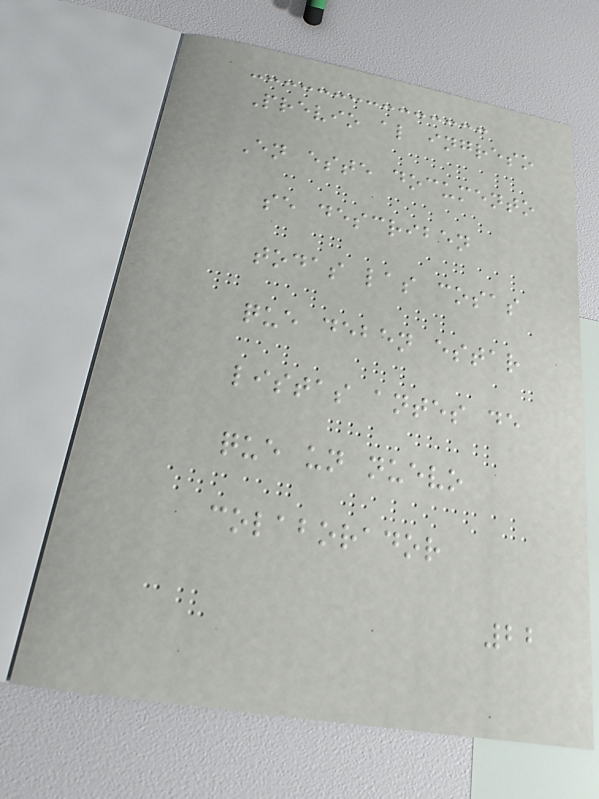Previo al ingreso
En este documento
se describen
todas las cosas
que deben estar
listas antes de
que un nuevo
colaborador
22
